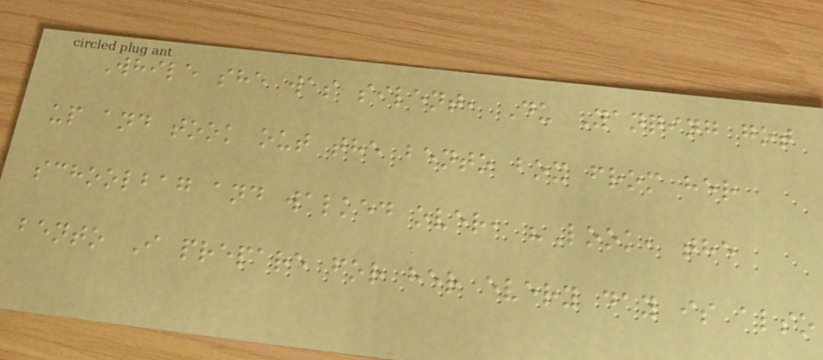While she was silent, Du Yanqing got
up and took out the bento box from her
schoolbag and walked over, "Look, the
bento I prepare for her every day is also
